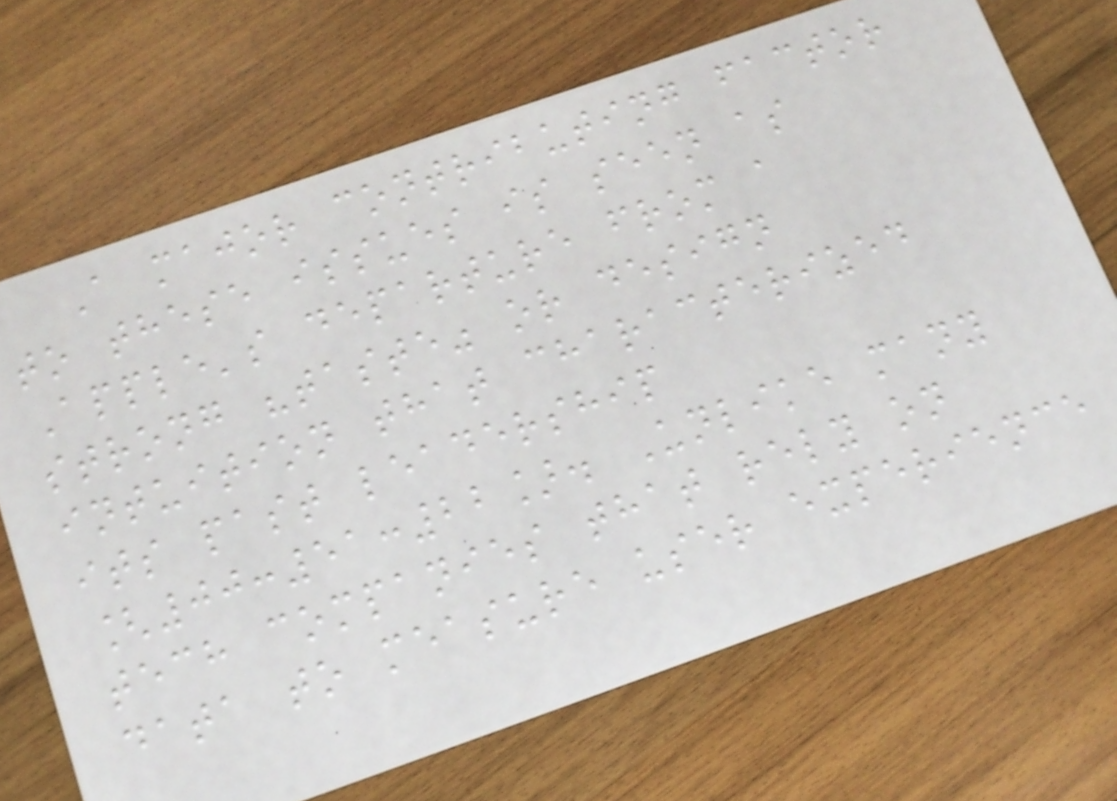A major contributing factor
to these issues is seen as
Apple's departure from a
strong "taste" or design
intuition that characterized
its past leadership
[00:51:22]. Unlike many
tech companies that rely on
data to measure user experience
